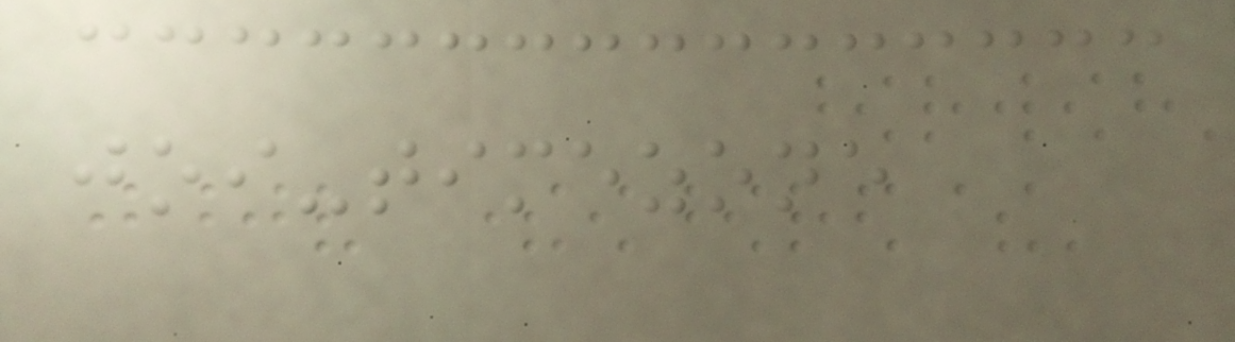joi-timezone
